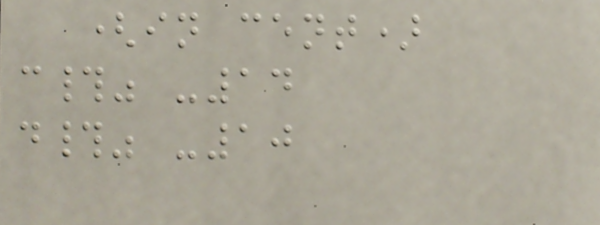(in cent)
c#" -14
d#" -10
